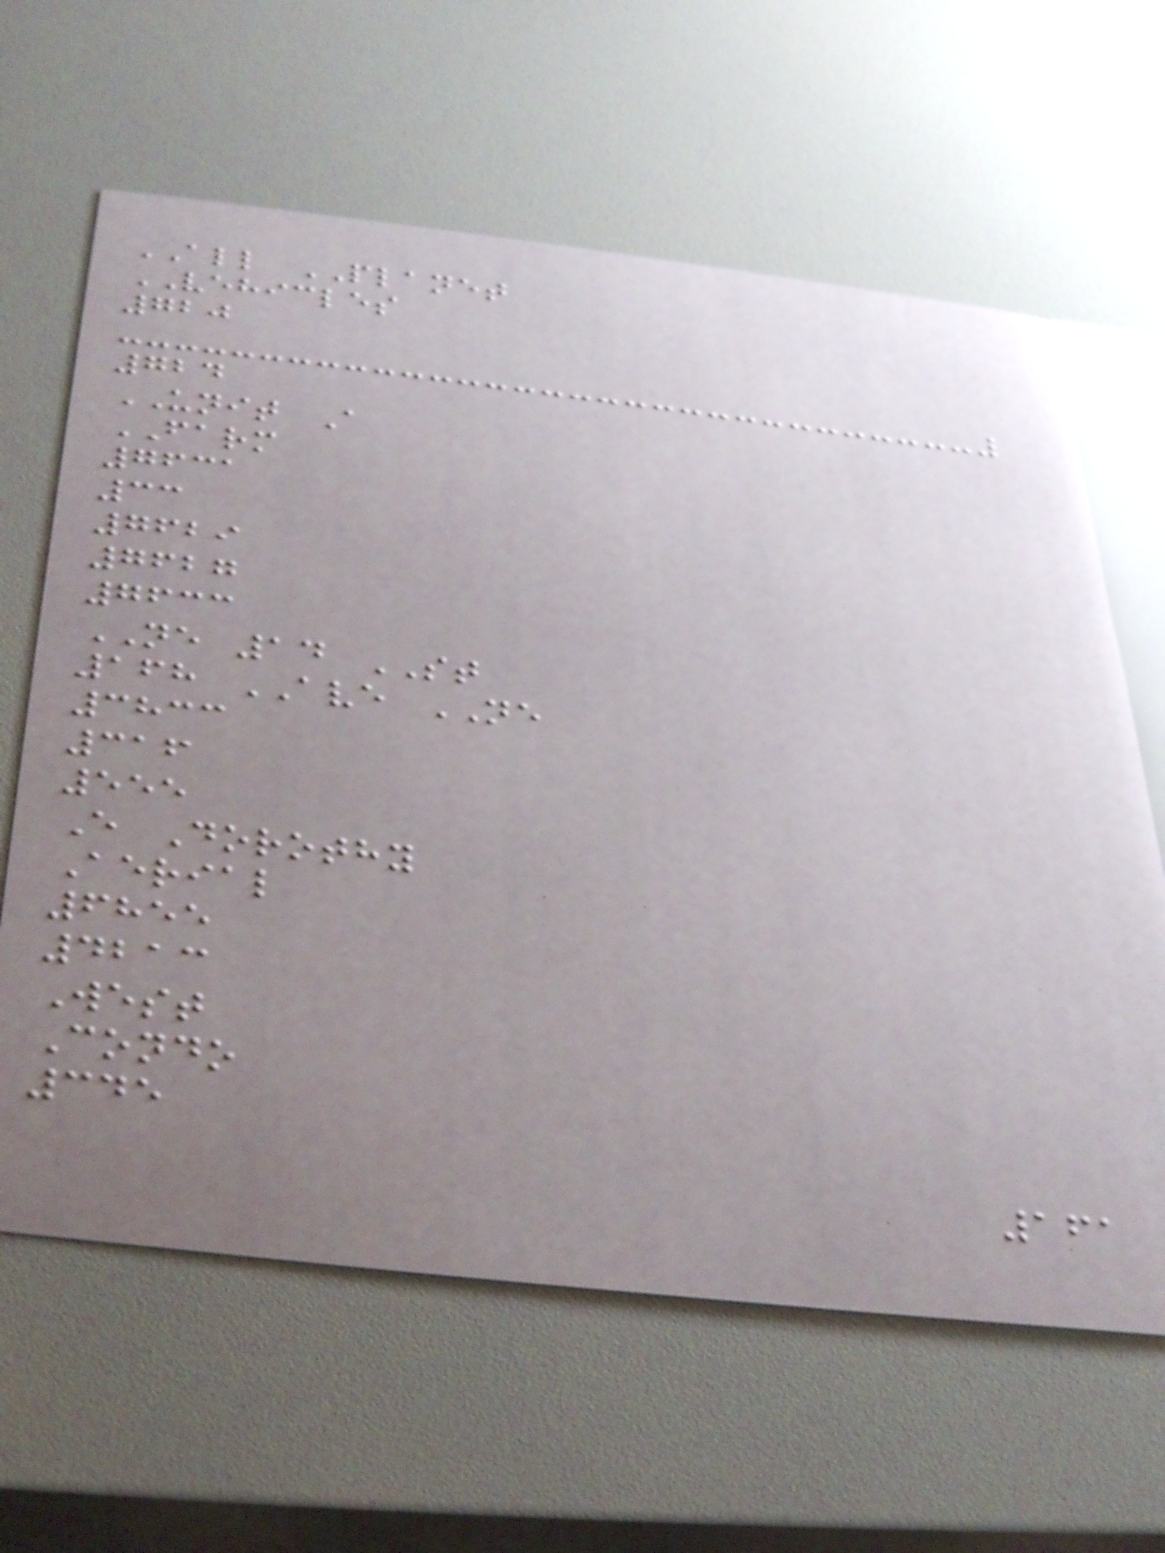ALL PLANET
VEHICLES
720
724
UNIT A
FARM
7631
33
7629
7627
7633
NE 14 ST
168 AVE NE
3833
316
555
E Dorothy
Aerial
6855
4213
West
Condo
345
161
